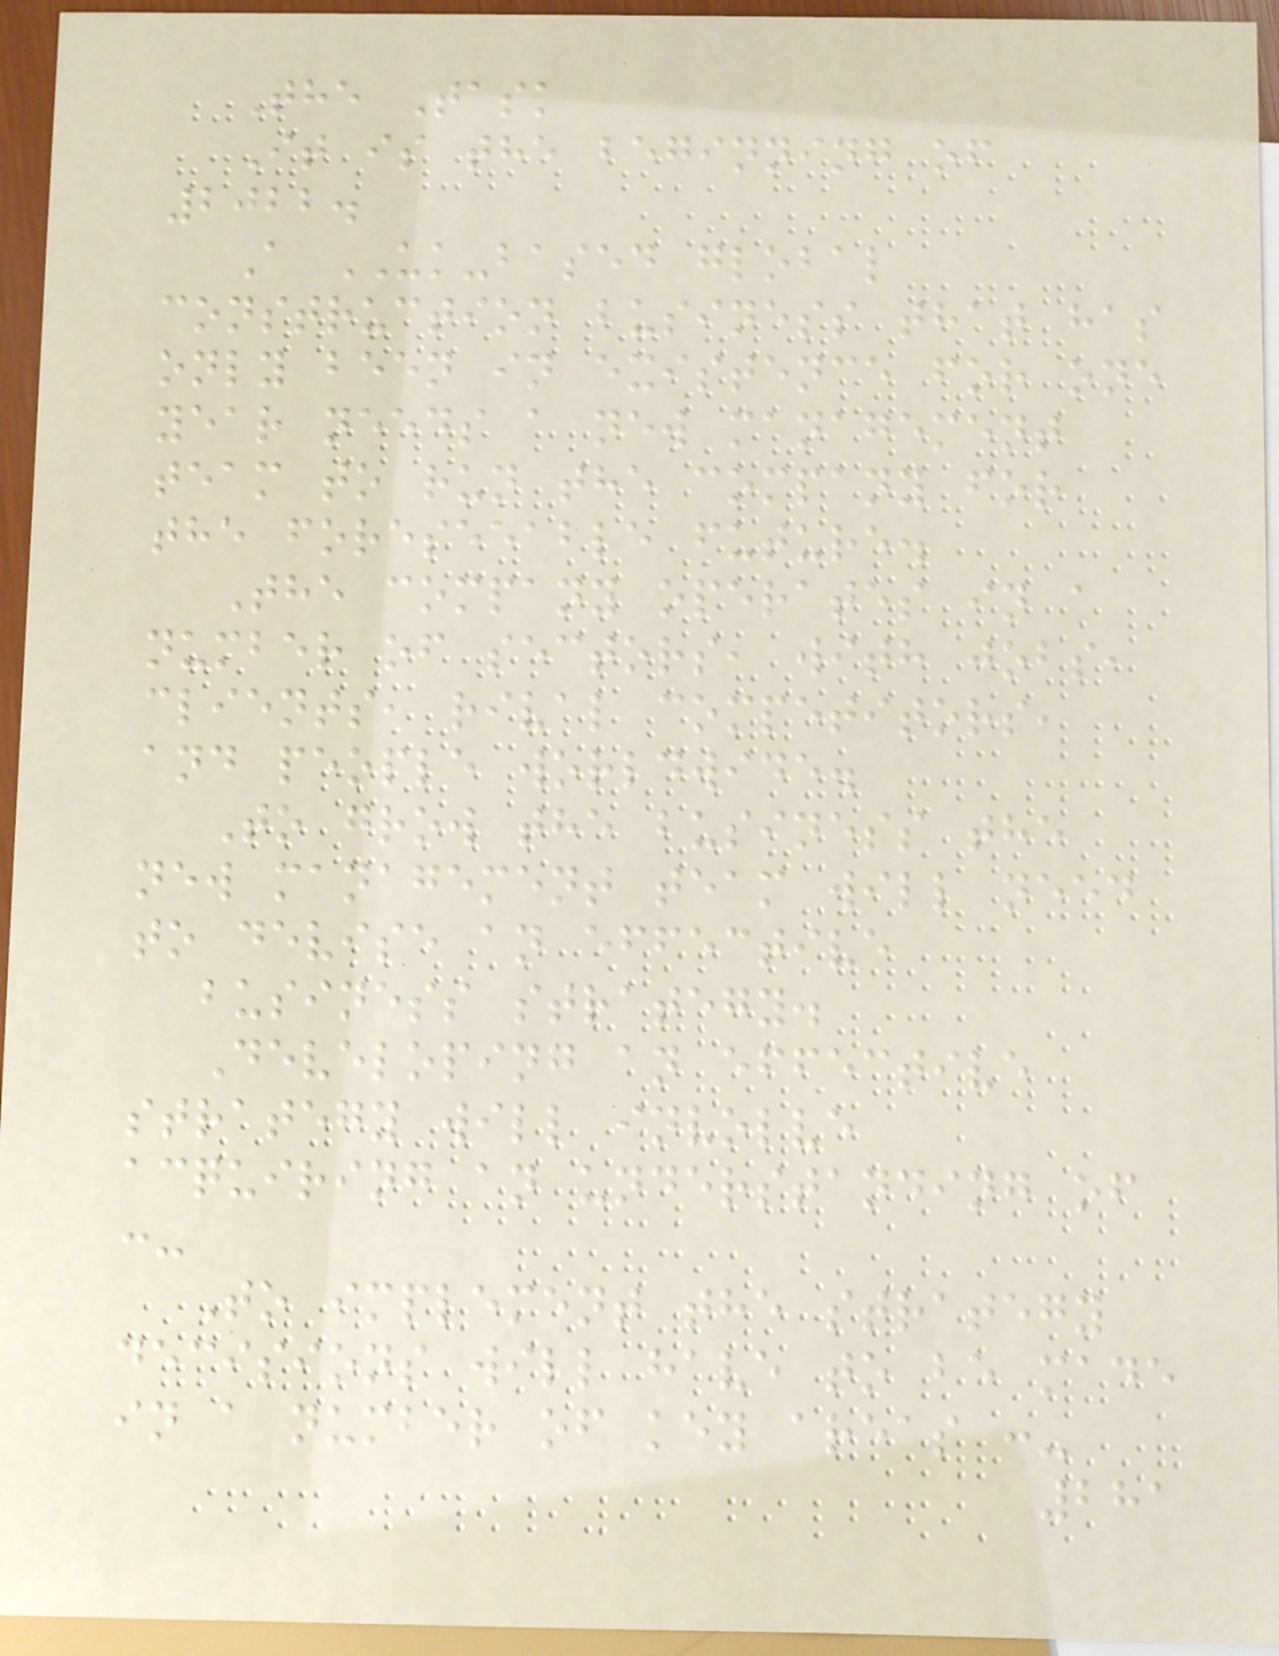The Task
It is the beginning of
2022.
A UK-based global
construction business that has
only been in existence for one
year needs a new management
team to run the company for
the foreseeable future.
The company operates in a
number of sectors, with jobs,
clients, rival competitors,
and people worldwide.
To grow the business the
new management team will need
to devise an effective
business strategy.
Developing an effective
strategy will involve
acquiring an understanding of
:-
To implement the strategy
decisions will have to be made
in a number of key areas :-
281
